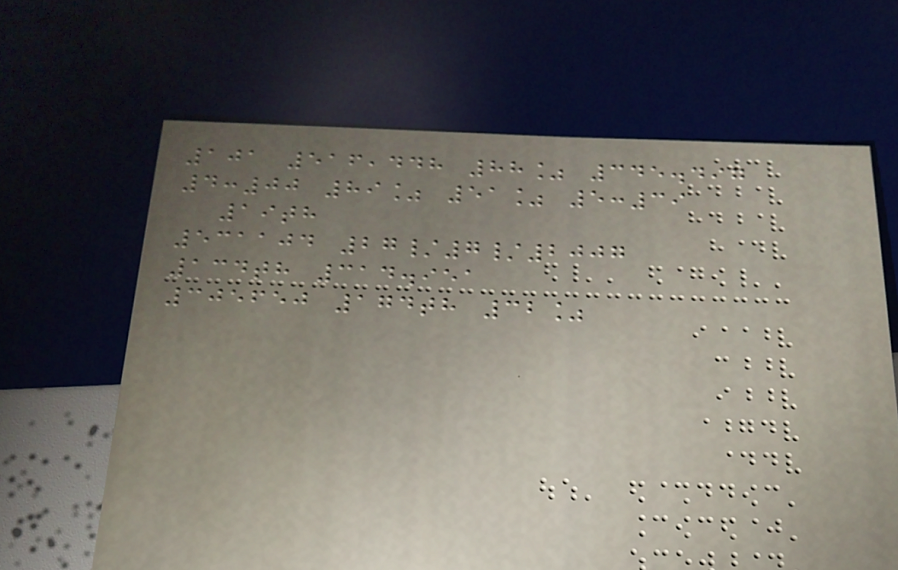101 516,448 88% 345.497
4:00 89% 51% 5:39
19th
531104 27/7/2007
134th 314.951
305650 174th 32%
